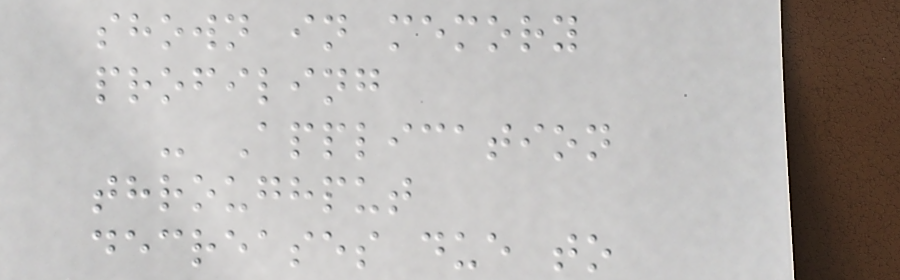shown in memory
profiling
- Application
throughput
decreases due to
